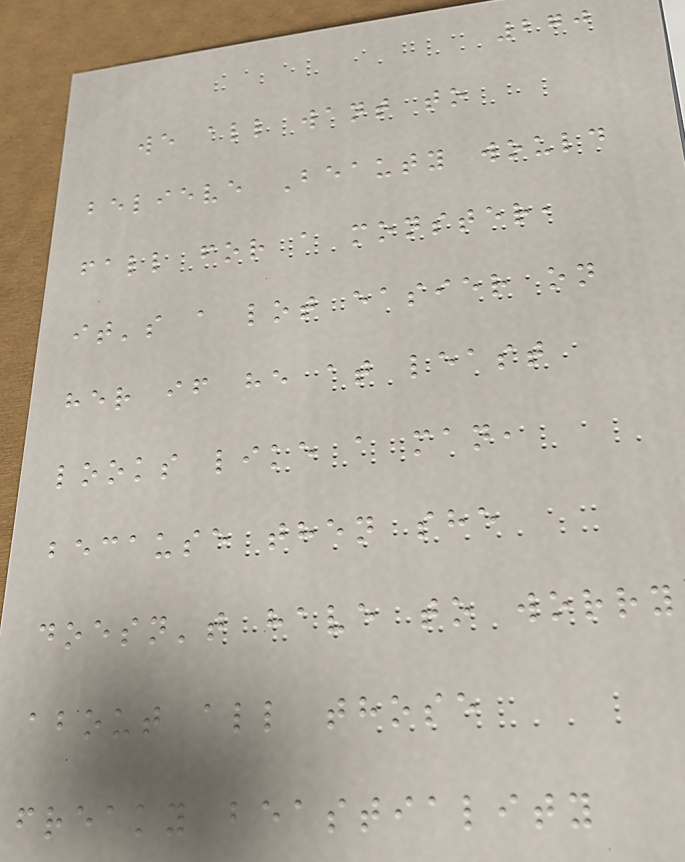270
we all want to
believe Beauty would
fall for a monster,
it's a lot easier on
her if he at least
looks like a man,
because then she
doesn't have to worry
about all those
freaky beastiality
